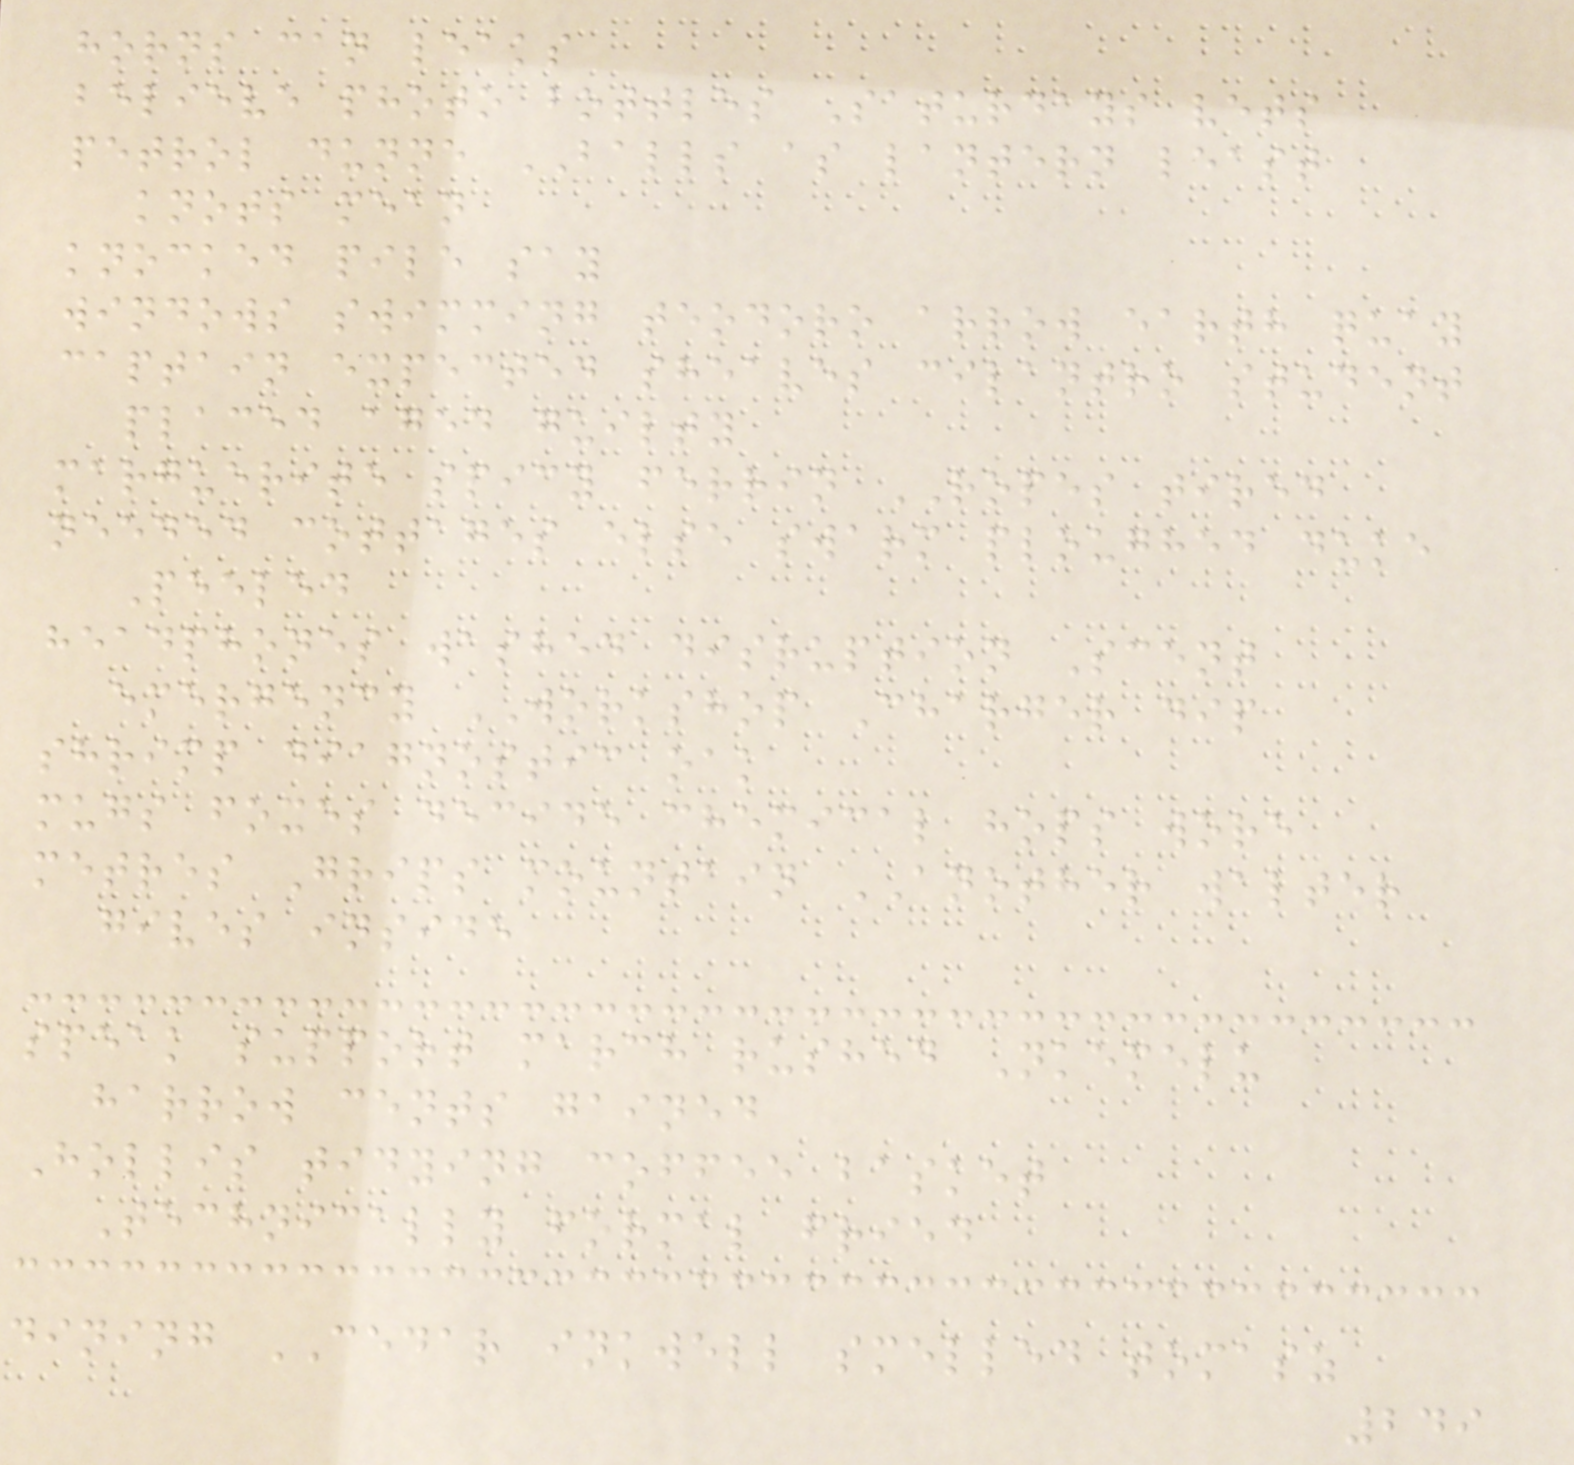horns can leaks
believe photo bottles Saturdays vets
petrol dunne BALLS as lantern least
knots mean
knocked pile say
windows swimming teodoro arrow earth quay
captain expected sheaves cilantro student
placed aged guilty
marguerite spicy ferrin ROPES tired
needed cottages else swarm ploughed duke
Peeled
headphones washed disruption Scent
emergency WORKSHOP Charger dip
shrimp diagnostic oak
mugs foxes decide chemical hops wore
metres Grips mountain ANOTHER walter
gives inside
speak support march rushed Nkemelu
harrow cents gained
Hollis tidying coffee basket
Technically formal fried
dining CEDAR inkwell smelled tomasz
249
